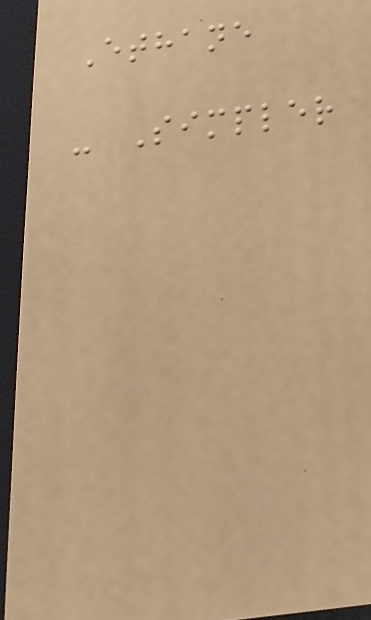Ethane
- Simpler
